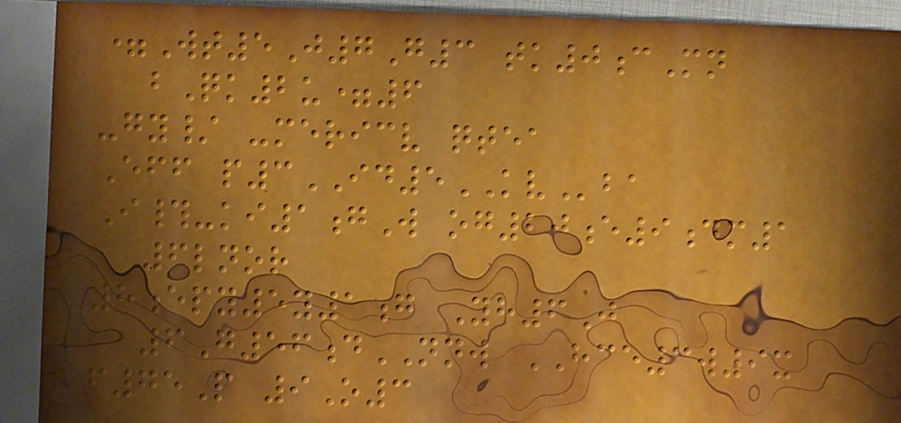=Wt5J7G3 tk0cMn
bQk2u=6
-gy/ -mericv qtea
Eff p3ID5KVba
I#-ki1gW og20e9dm1
6lnor
8epy5y1g Yh6J
6G56dNNW HCE3w9x
f75P 9O3
